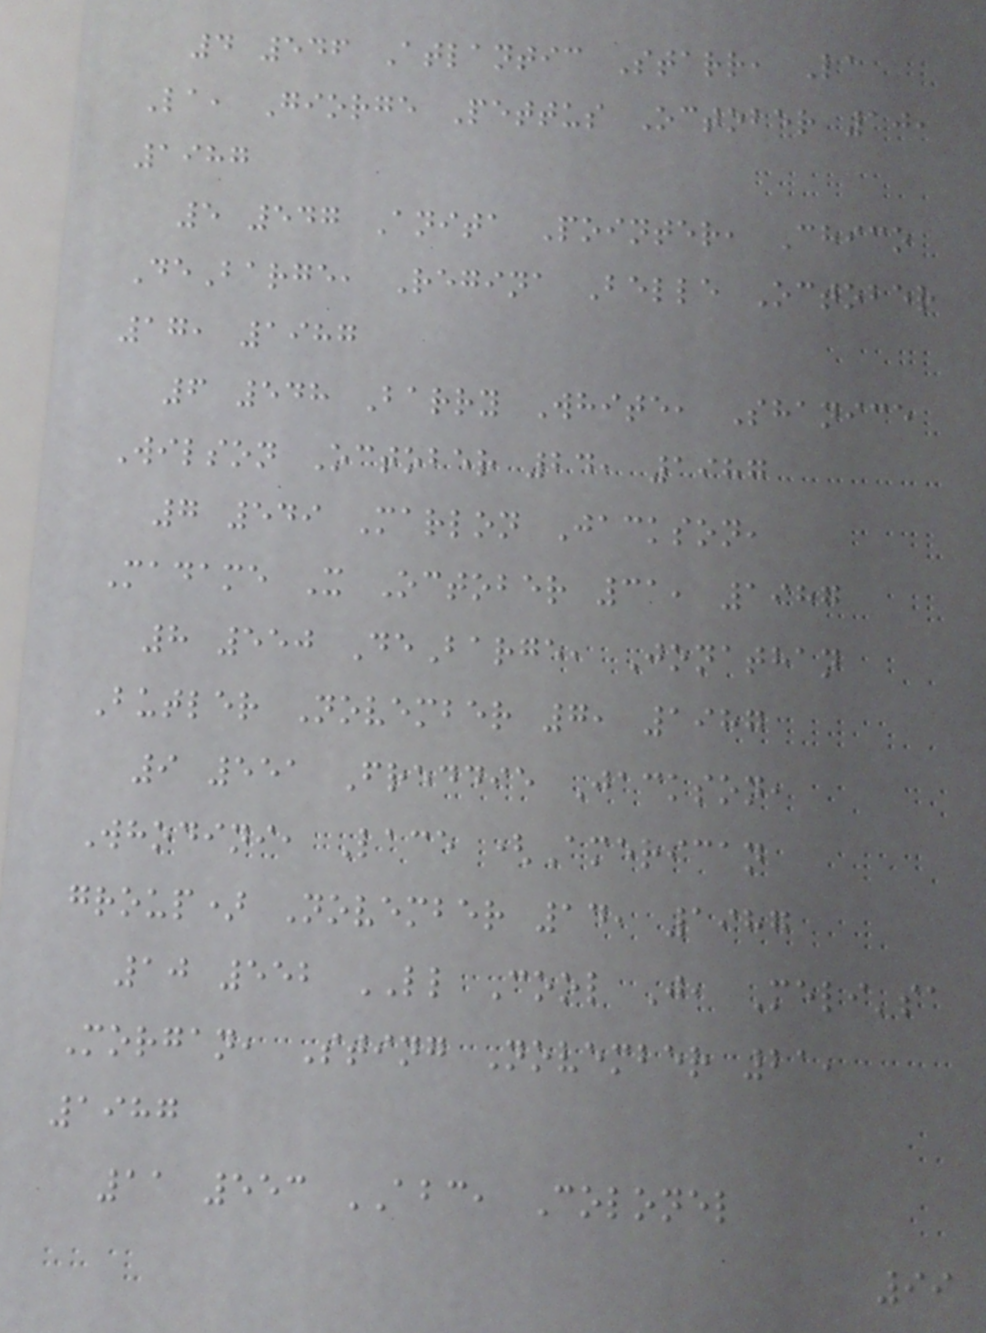4 546 Atlantic Starr, La
La, Giorge Pettus October 10,
1987
5 547 Anita Pointer, Chico
DeBarge, Regina Belle October
17, 1987
6 548 Barry White, Shanice
Wilson October 24, 1987
7 549 Marlon Jackson,
Madame X October 31, 1987
8 550 DeBarge, Jonathan
Butler November 7, 1987
9 551 Freddie Jackson,
Whodini, Lace (American
group) November 14, 1987
10 552 LL Cool J, Meli'sa
Morgan, Sting November 21,
1987
11 553 ABC, Colonel
99
